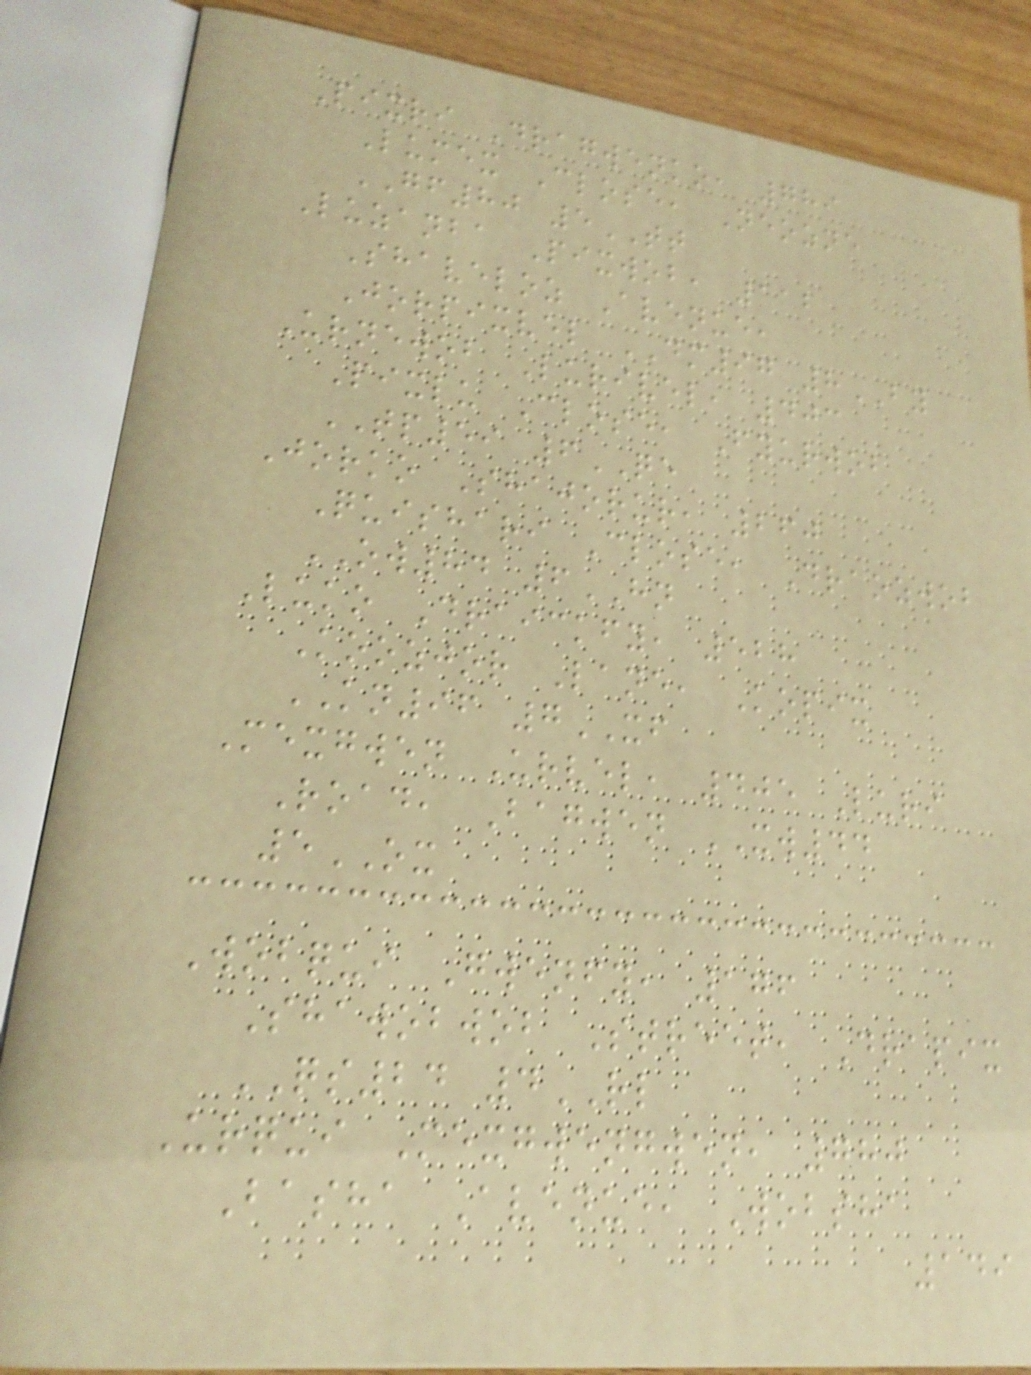Pixri Dragwenko, 789
Lumex Close, Neozne
GF80 5TT
Luzanba Pixwob, 112
Shaveloz Avenue,
Jorpixvel DM97 8BY
Urnewob Lurivel, 403
Pixlu Close, Fyurwob
TP59 6QE
Jorko Shajorur, 260
Quishari Close, Draozwob
OW84 6HN
Luko Draickfy, 528
Koozjor Lane, Kopix
KN96 7XF
Mexgwen Urvel, 405 Luri
Road, Bagwen XW44
5OX
Wobqui Gwenfy, 176
Shawobwob Street, Drapix
QS24 4RL
Urqui Mexgwengwen, 780
Basha Avenue, Wobsha
149
